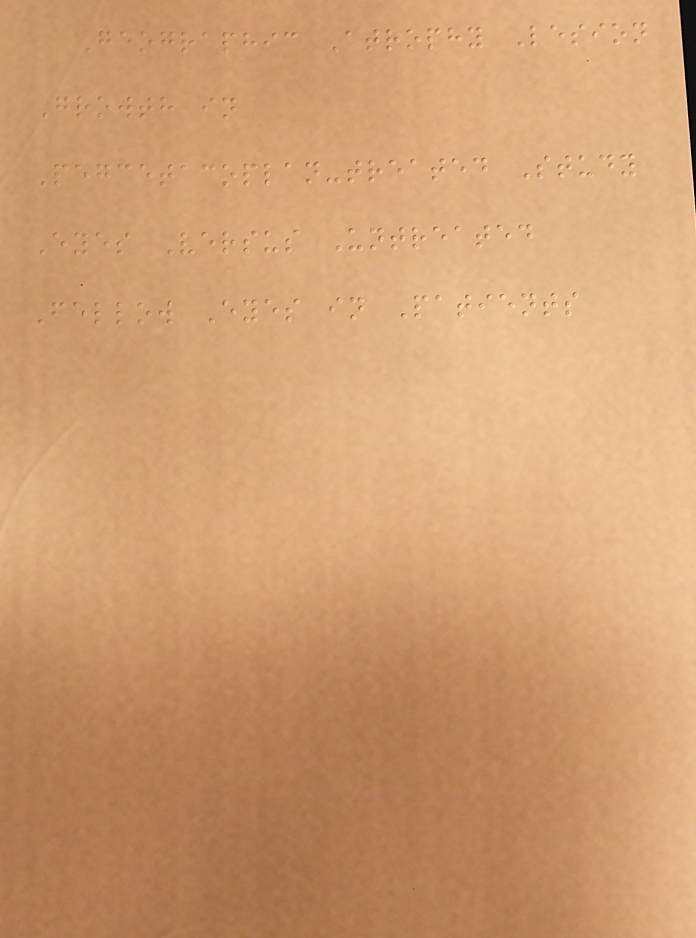Geographic Atrophy Lesion
Growth in
Pegcetacoplan-treated Study
Eyes Versus Untreated
Fellow Eyes in Patients
